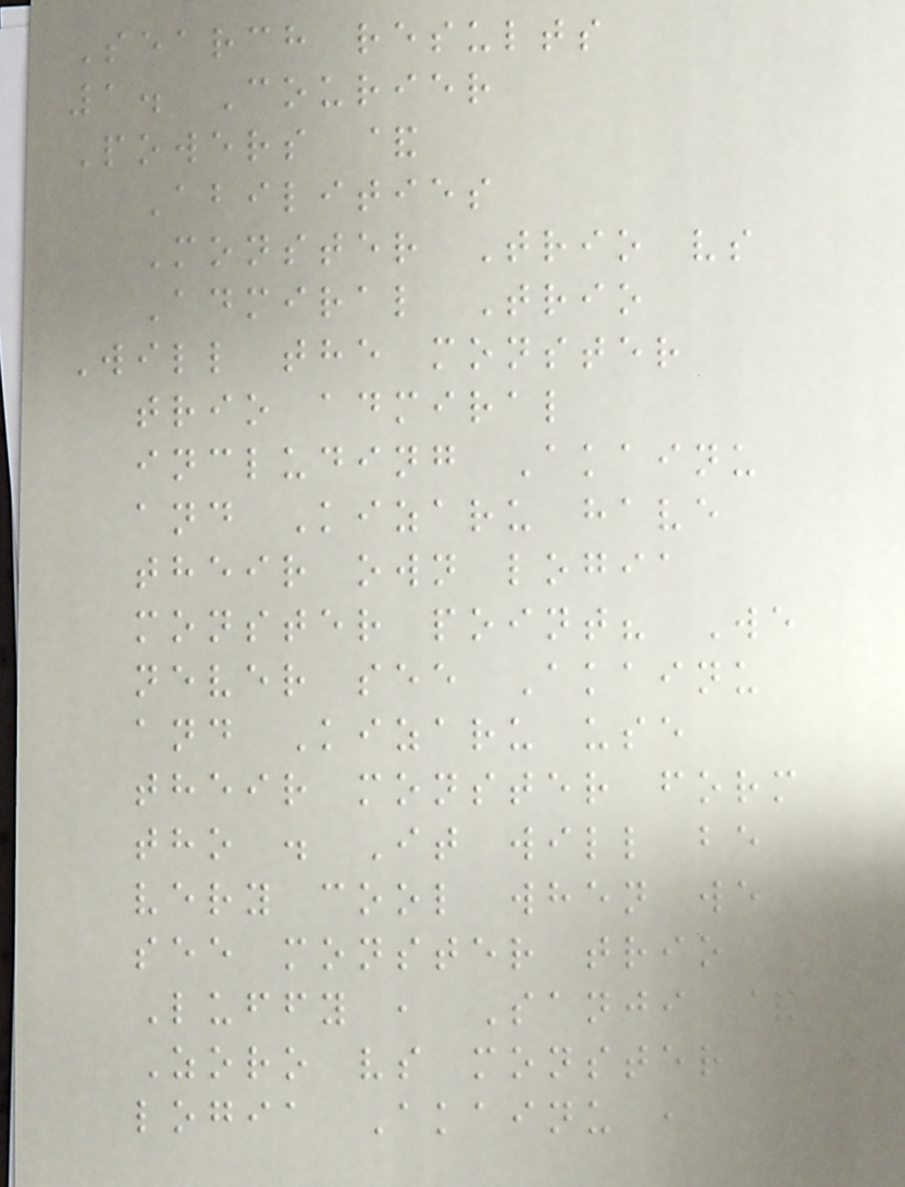Search results
1. Courier
Powers &
Abilities
Monster Trio vs
Admiral Trio
Will the monster
trio admiral
including Akainu
and Kizaru have
their own logia
monster point? We
never see Akainu
and Kizaru use
their monster form
tho . It will be
very cool when we
see monster trio
Luffy , Sanji &
Zoro vs monster
logia Akainu ,
